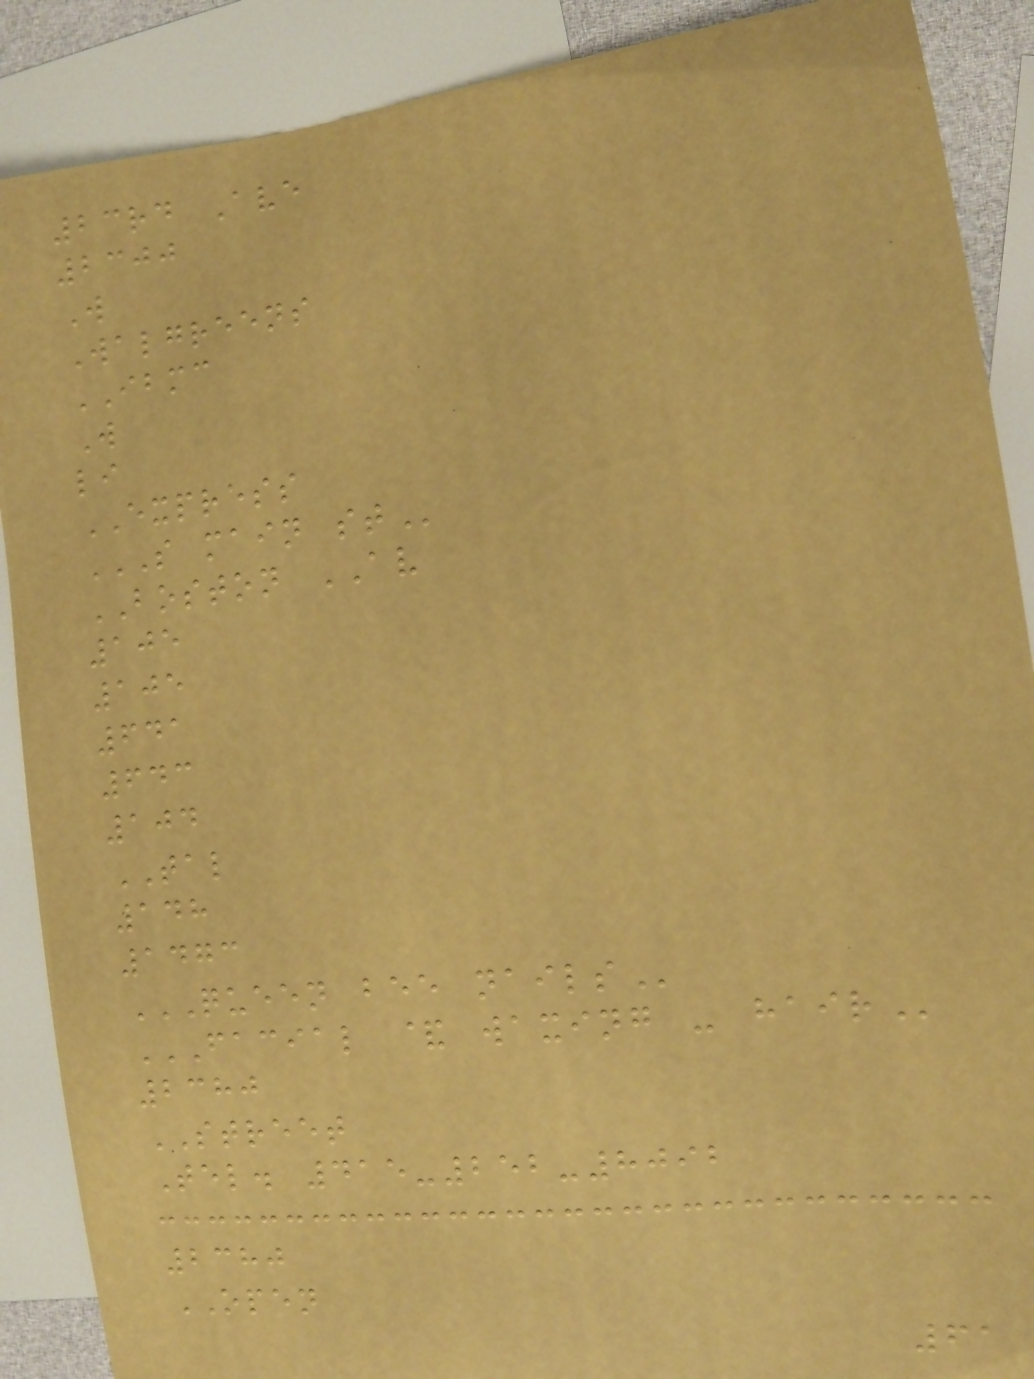23rd Ave
2300
W
Walgreens
IBMC
W
li
EXPRESS
S MAIN ST
BOSTON AV
105
105
641
643
104
TAL
148
1473
QUEEN BEE NAILS
FACIAL & WAXING - HAIR
2380
STREET
Tel. 415-252-8092
2380
OPEN
61
